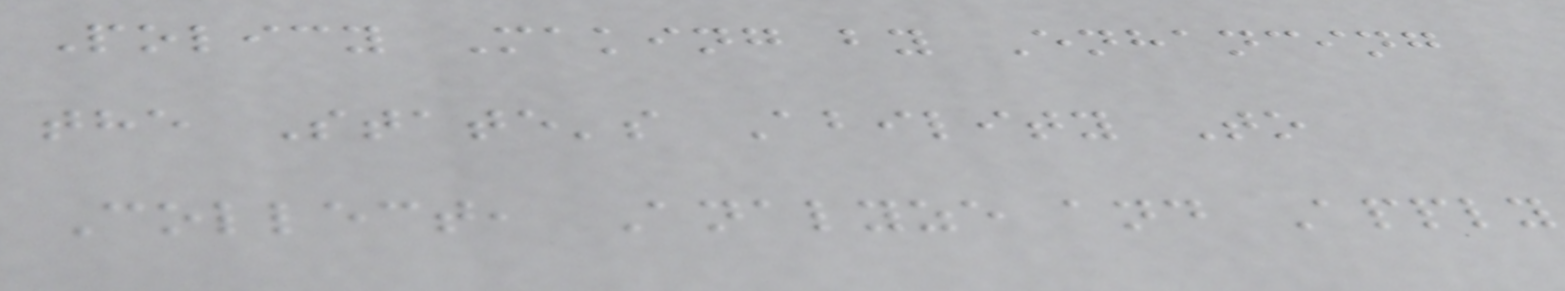Policy Making by Enhancing
the State's Ability To
Collect, Analyze and Apply
